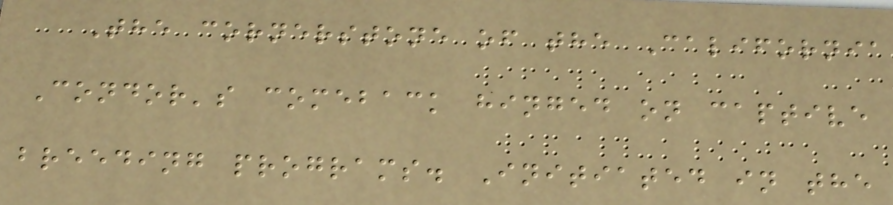The cornerstone of the California
Condor's comeback hinged on captive
breeding programs. Initiated in the
